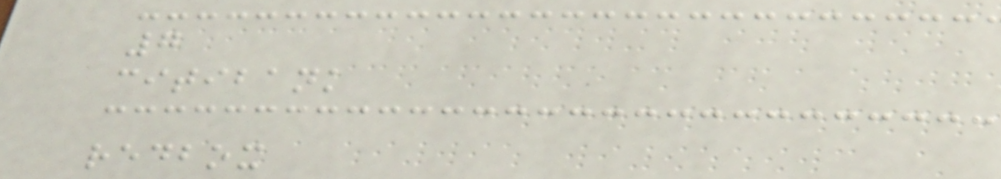7
citibank
redbox
